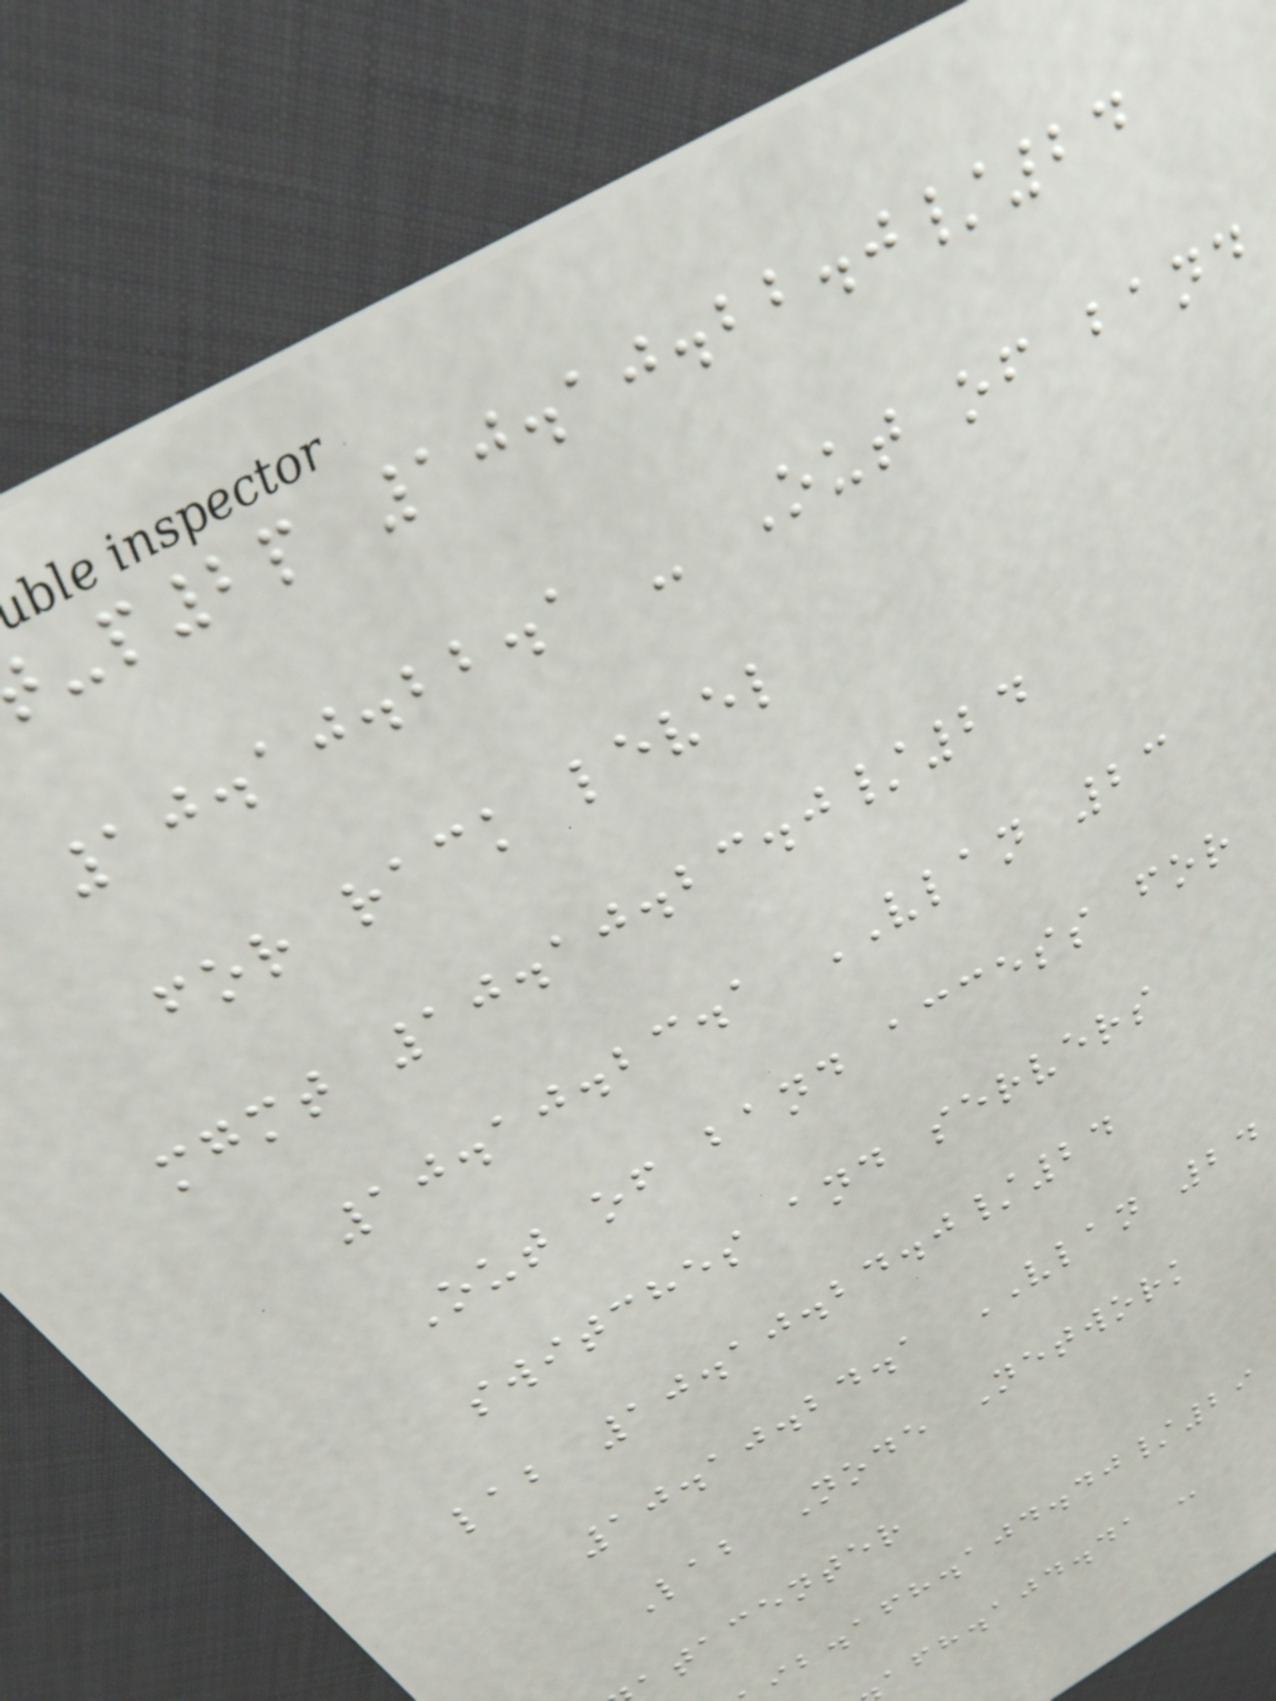-p2p 10.10.22.0/24
10.10.22.1 - Out of band
for rack level
mgmt 10.10.23.0/24
10.10.23.1 VLAN 23
Out of band access for
switches and servers
lab 10.10.24.0/24
10.10.24.1 VLAN 24
Lab Node Network
atacenter
/29
afh.ajd.da -
